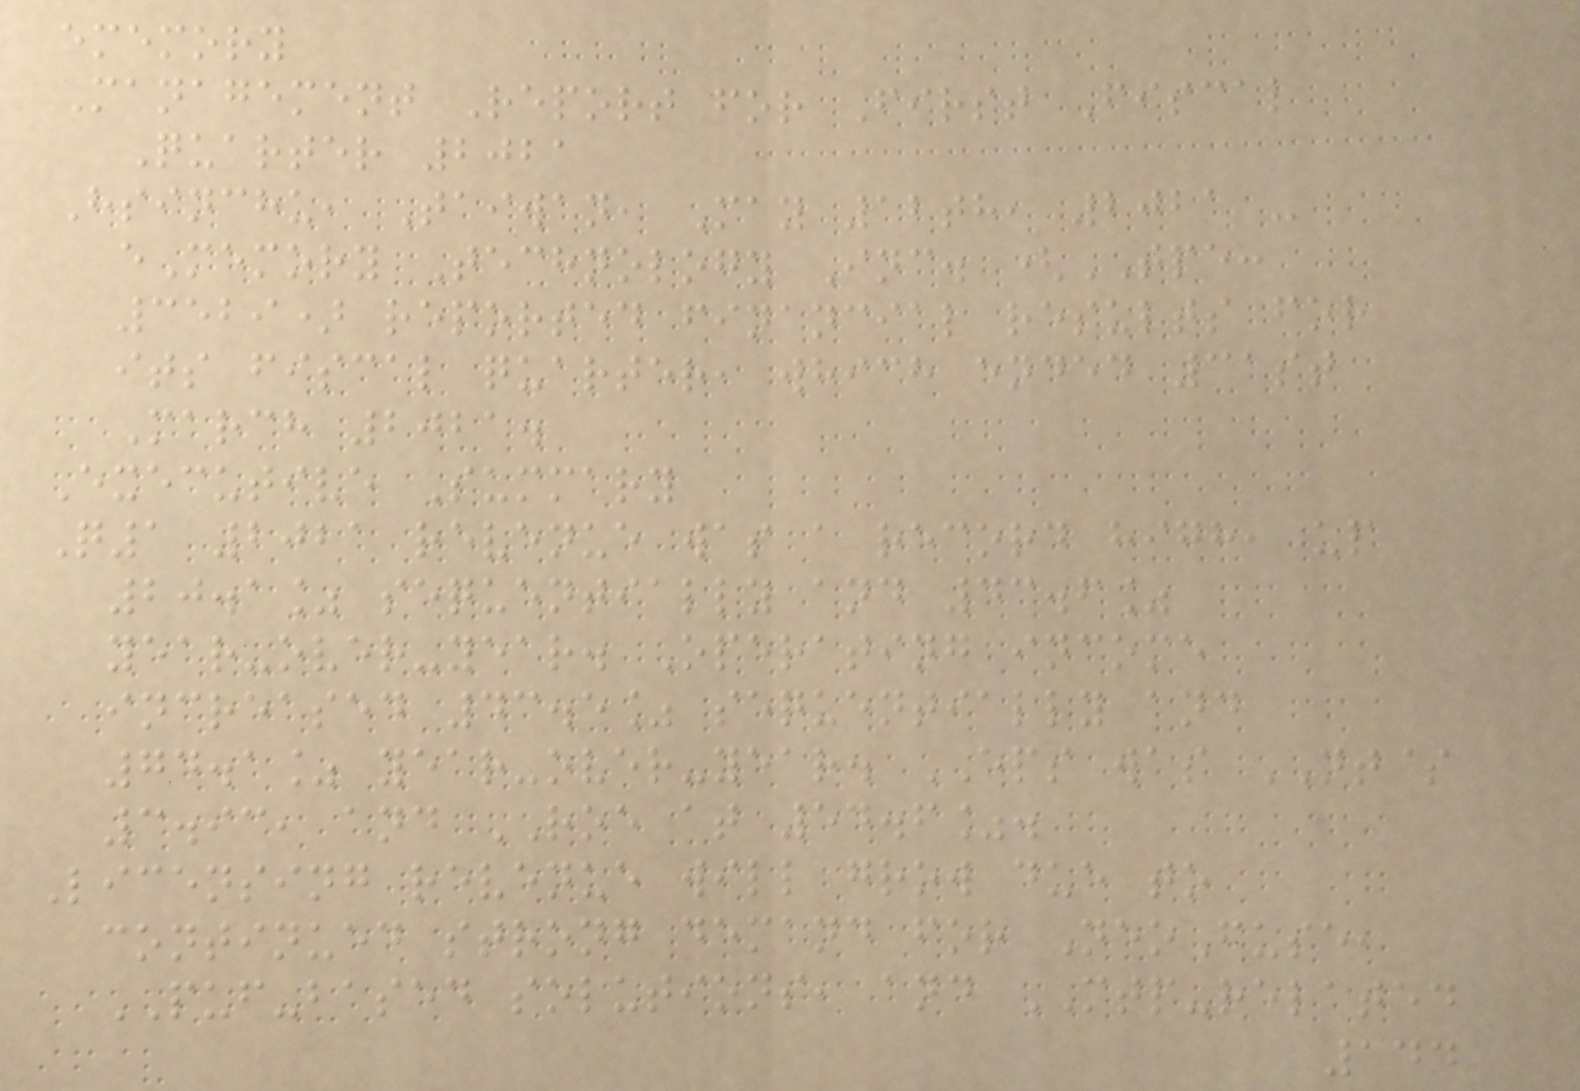ememory
Management Report for First Fiscal
Quarter 2021
Hsinchu, Taiwan, May 12th, 2021 -
eMemory Technology Inc. (TPE:
3529) reported financial results for
its fiscal quarter, which ended 31st
March 2021.
Executive Summary
Q1 2021 revenue was a record high, up
20.1% sequentially and 43.6%
year-over-year. Operating income
increased 43.5% sequentially and
74.1% year-over-year. EPS was NT$
3.93, and ROE at 54.6%.
Licensing revenue will grow due to
continued strong demand for NeoFuse,
PUF-based solutions, and MTP-related
144
